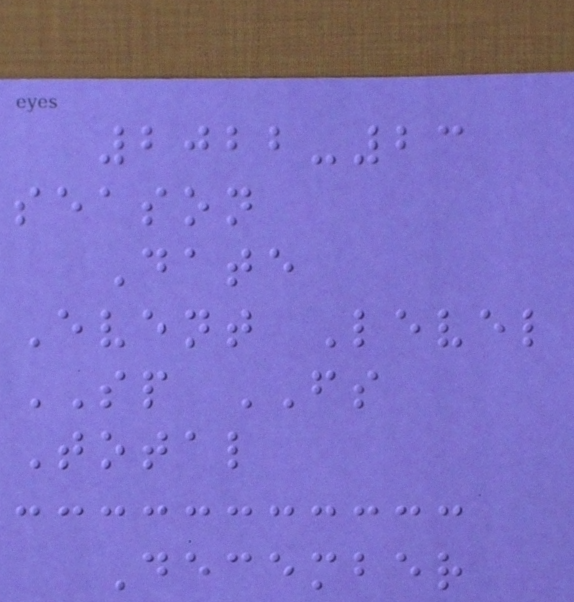2022-23
season
Date
Event Level
SP FS
Total
December
